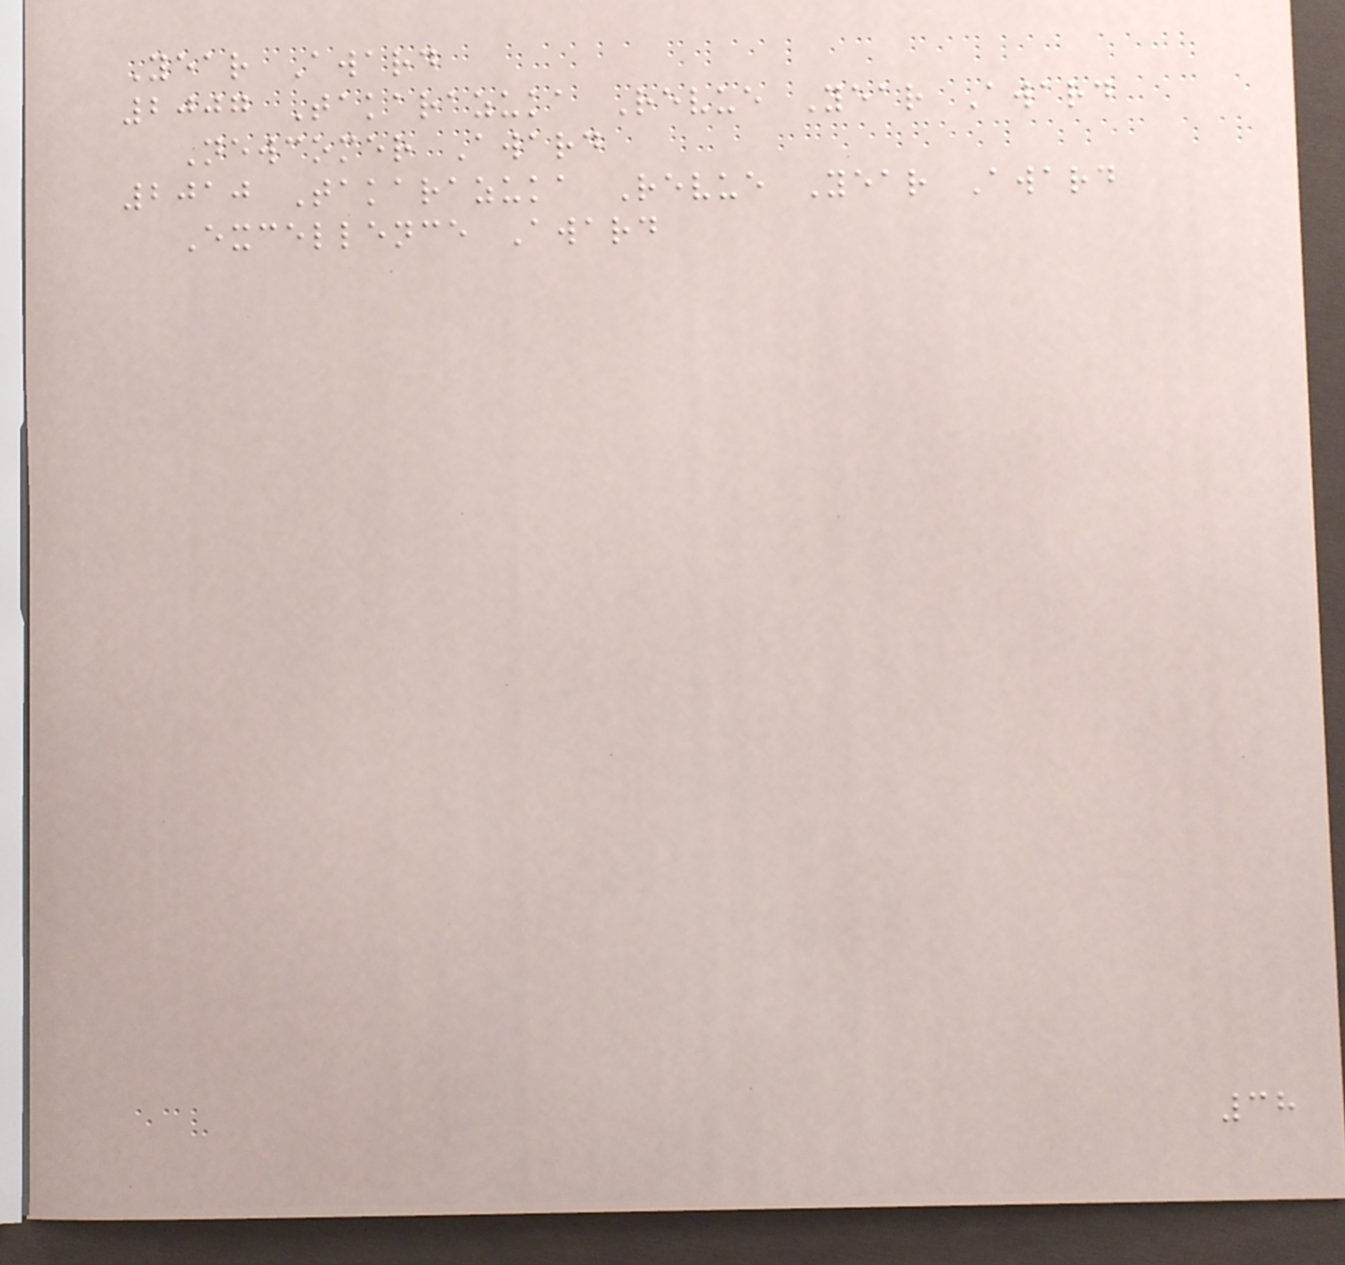Year Award
2007 Takarazuka Revue Year Award
Newcomer Award
2010 Takarazuka Revue Year Award
Excellence Award
38
